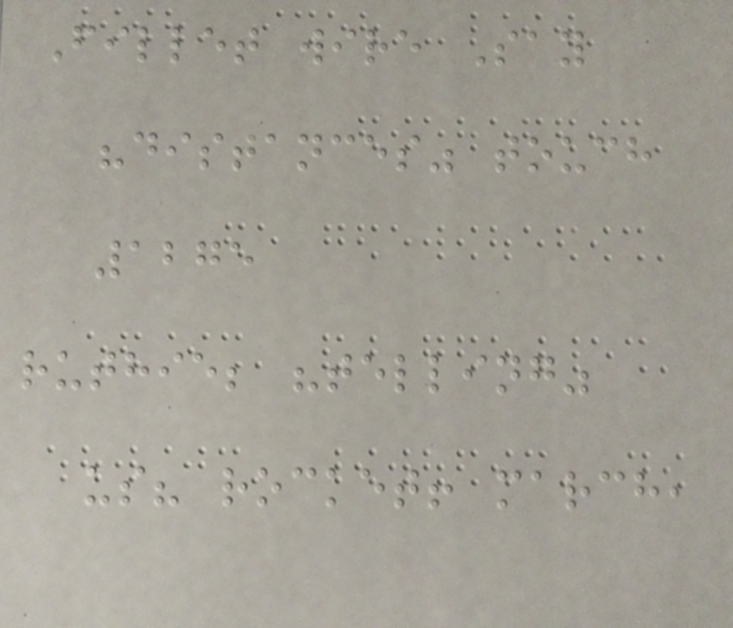Fillet wire Say
"distances" touch
1275
ruthie; "telling"
us? rocket! march,
